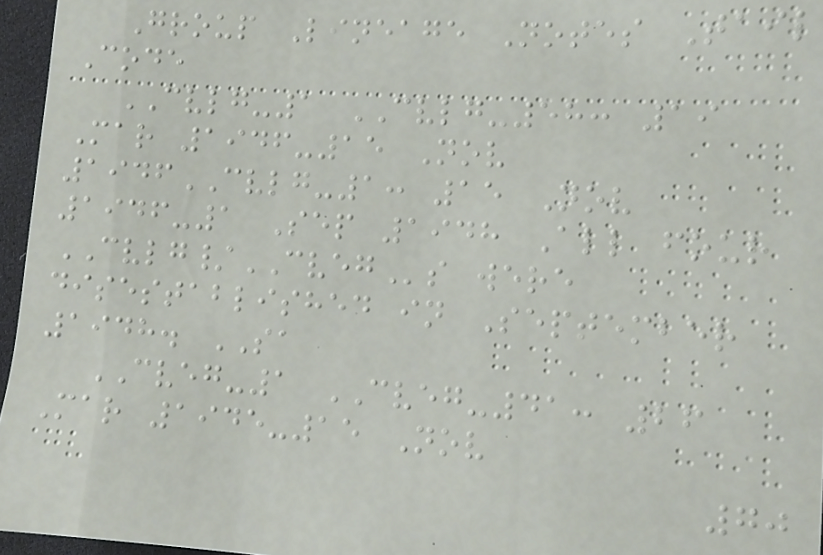Group Lineage Notes Tail
Code
CVLG-1 CVLG-58: 19
Mar 1946-15 Nov
1946CVLG-1: 15 Nov
1946-1 Sep 1948 All four
CVLG/CVEGs were
disestablished in September
1948. SA
CVEG-1 CVEG-41: 26
Mar 1945-15 Nov
70
